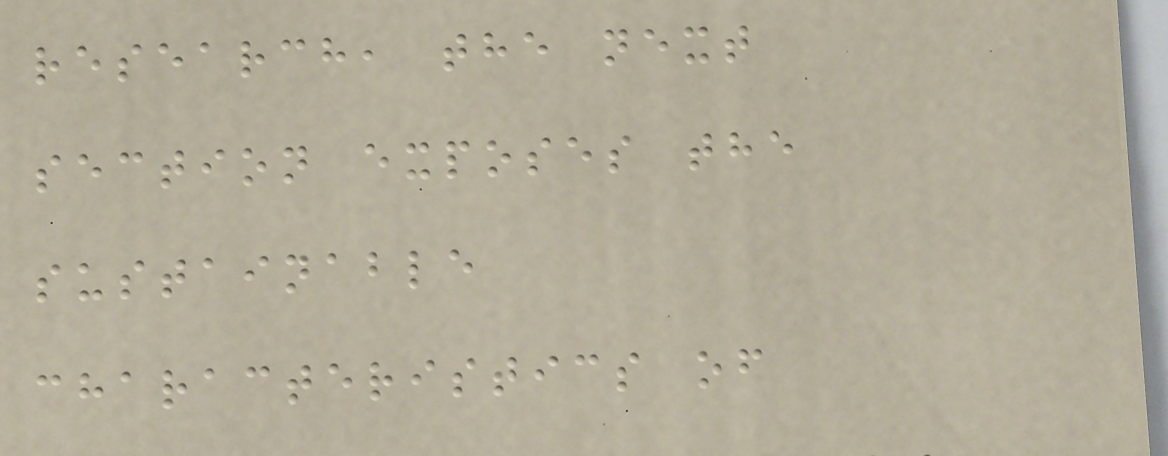research, the next
section exposes the
sustainable
characteristics of
